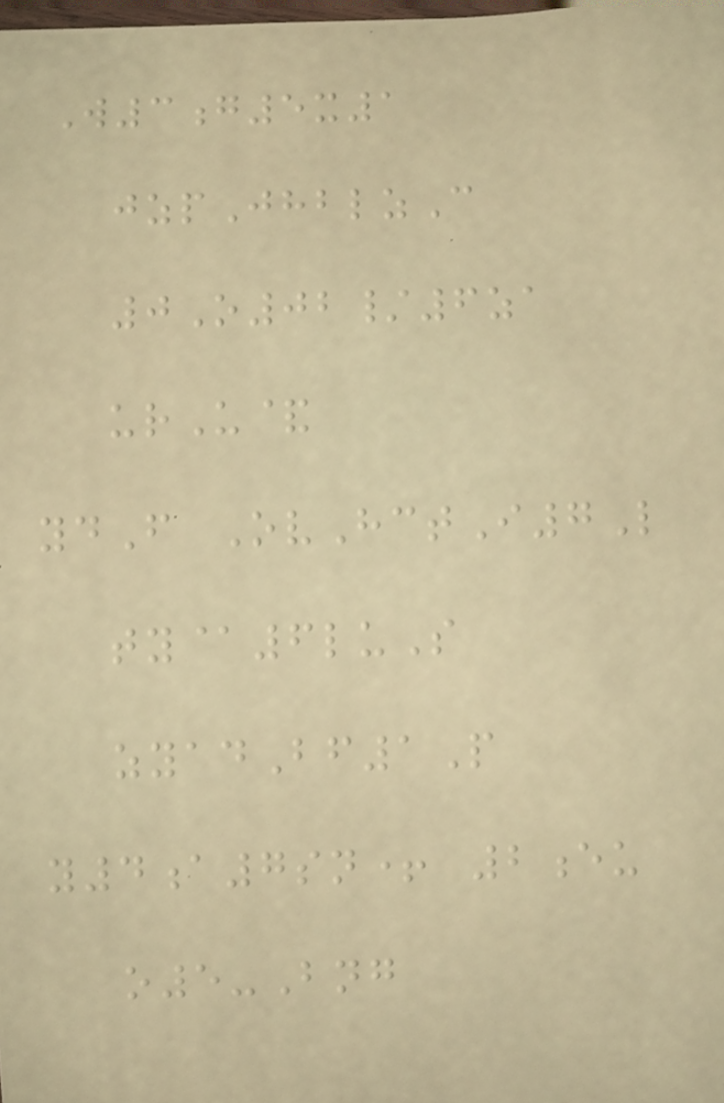W3g5x1
jzpJhblzC
0O02/6za
urU&
ydF OvHctI7L
ty@6luS
zyadBf1P
y4a7sn+ 2eu
o5-Bng
